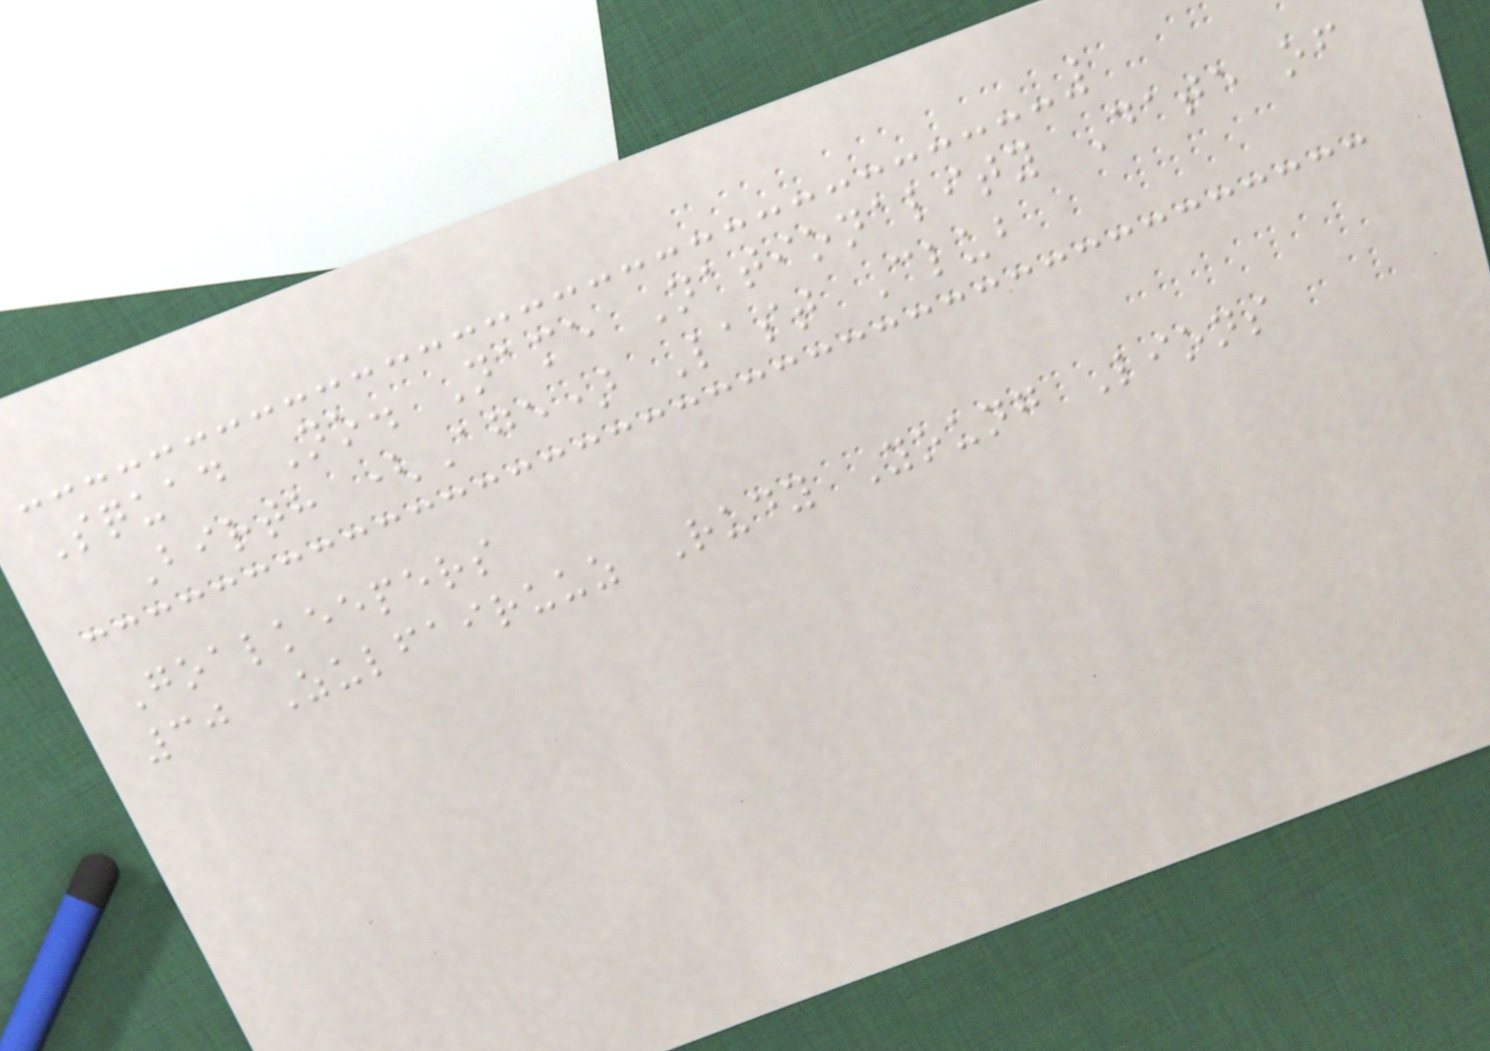Squad No. Name Nationality Date of
Birth (Age) Last Club
Goalkeepers
30 Zulfairuuz Rudy Young Lions
